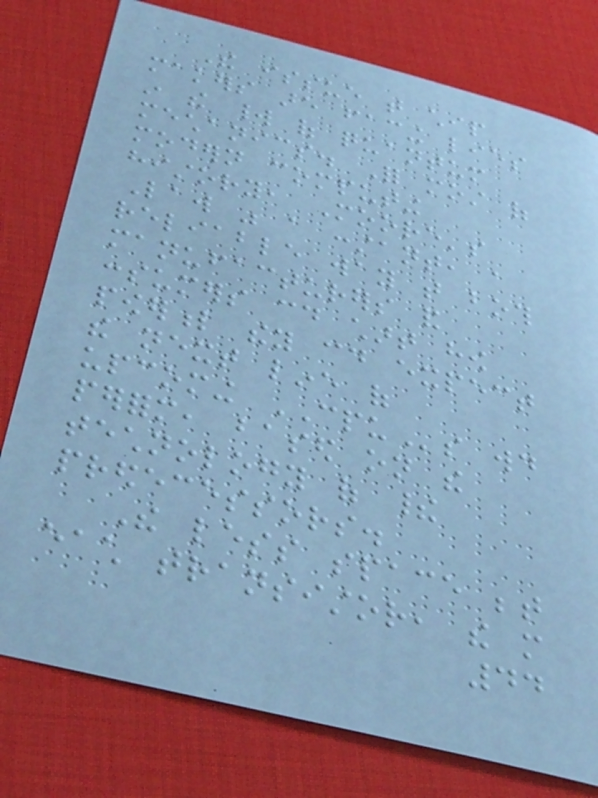The issue that chip
makers are facing lies
in the world of quantum
mechanics. For most of
modern computing
history, Moore's
Law was a constant, a
reliable way that both
manufacturers and
consumers could chart how
powerful they could expect
the next line of
upcoming CPUs would
perform, based on the
technology of their
predecessors.
The less space between
each transistor, the more
44
